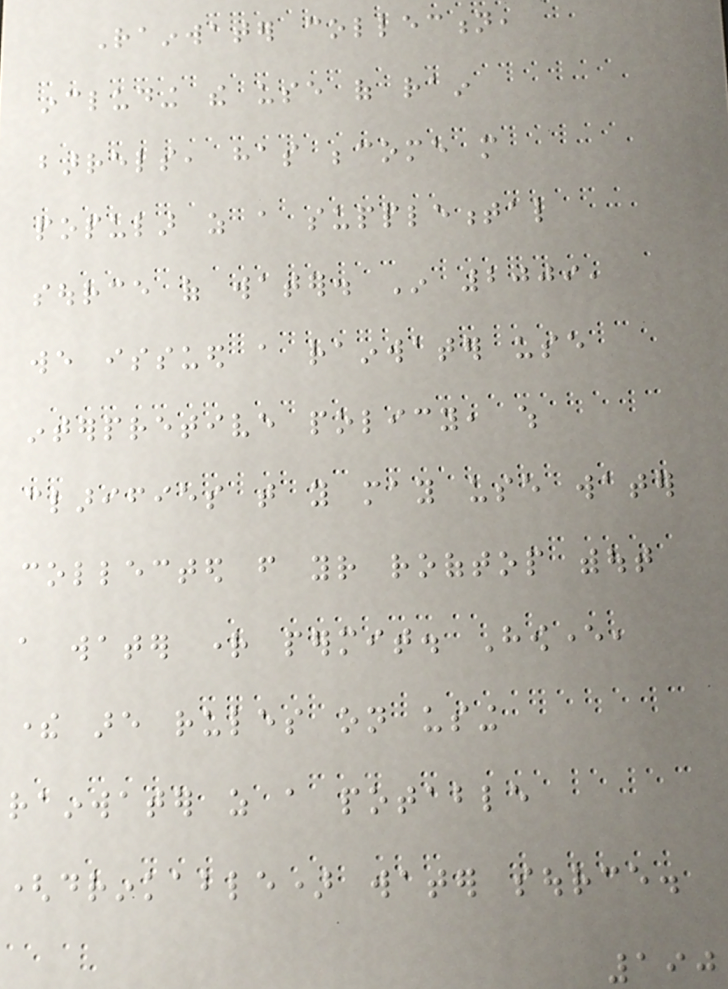Rainwater collection,
including the use of rain
barrels, has become more
popular as a supplemental
source of water. In 2009,
we issued a rainwater use
interpretive policy, which
clarifies that you may use water
collected from your rooftop without
a water right permit. However,
there are rules on using
rainwater as a potable
(drinkable) water source.
190
